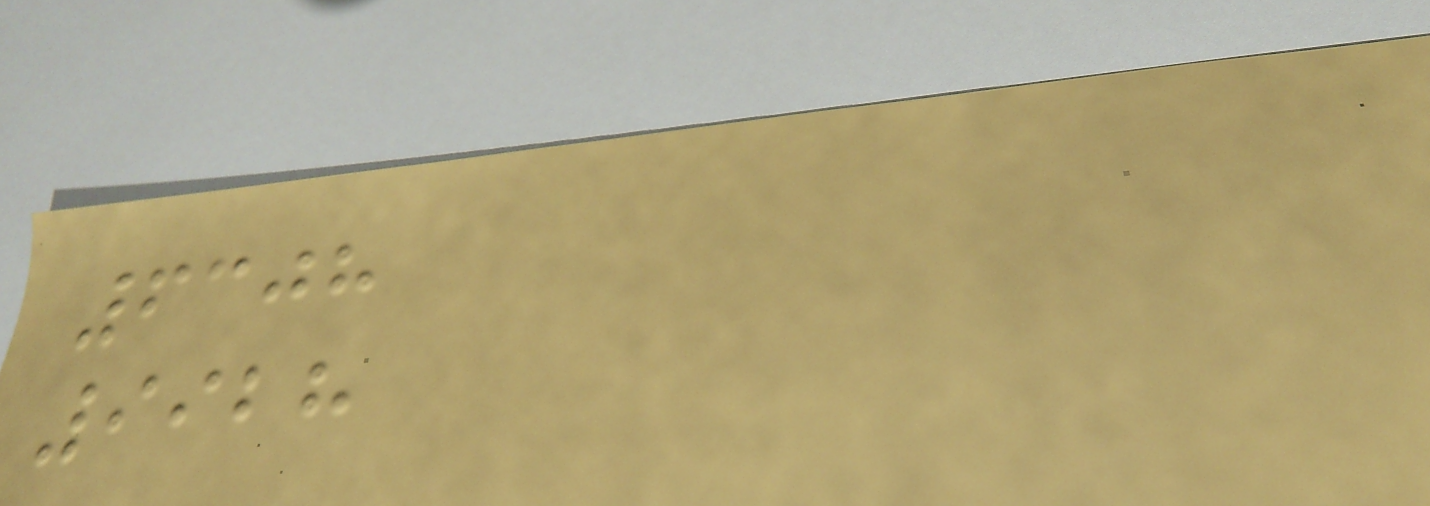6308
9928
